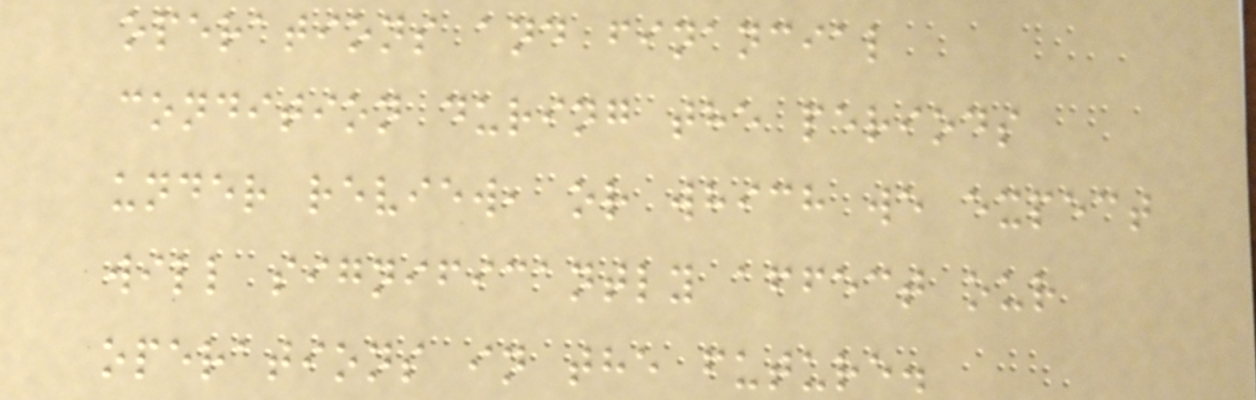operations and financial
condition during the periods
under review, or which we expect
will significantly affect our
operations in the future.
